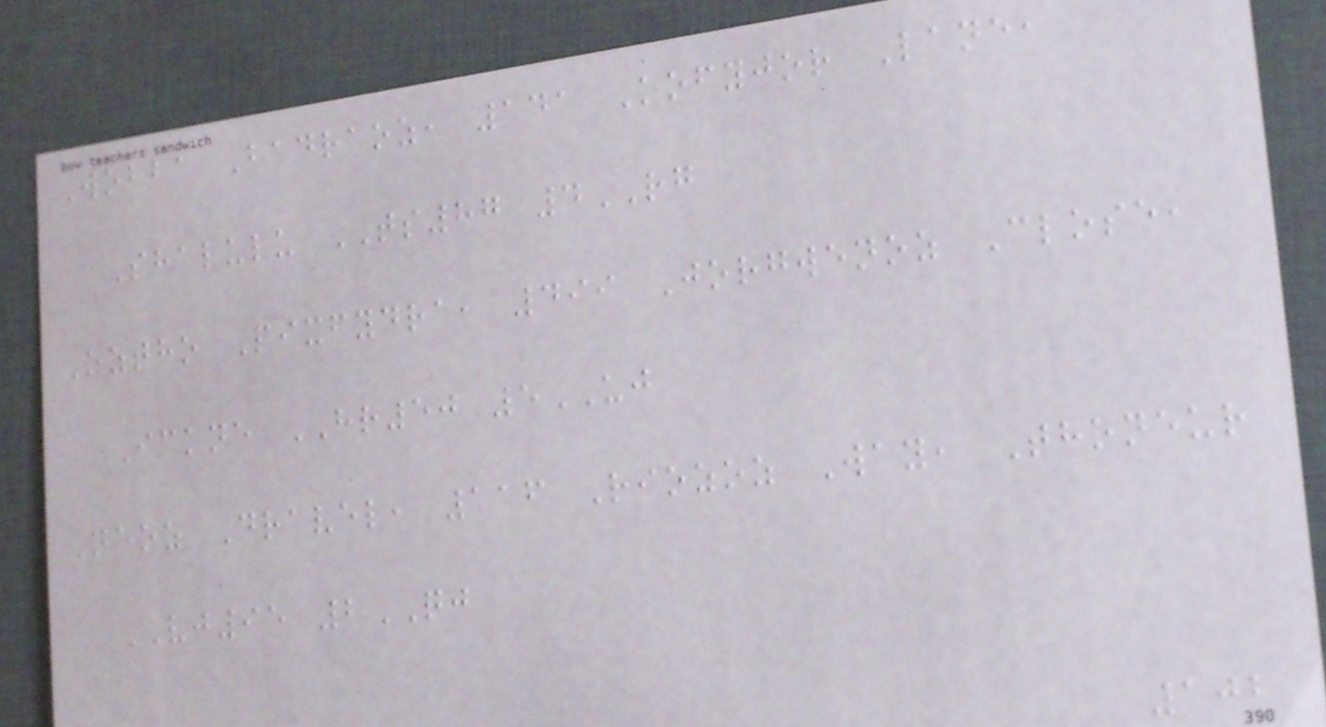Wobba Badraoz, 141 Kofyjor Lane,
Shalulu TS87 4RG
Oztho Pixfydra, 499 Jorgwenoz Close,
Ickne HR50 5UJ
Neoz Dravel, 116 Riozoz Way, Thoneur
VJ95 2QJ
102
